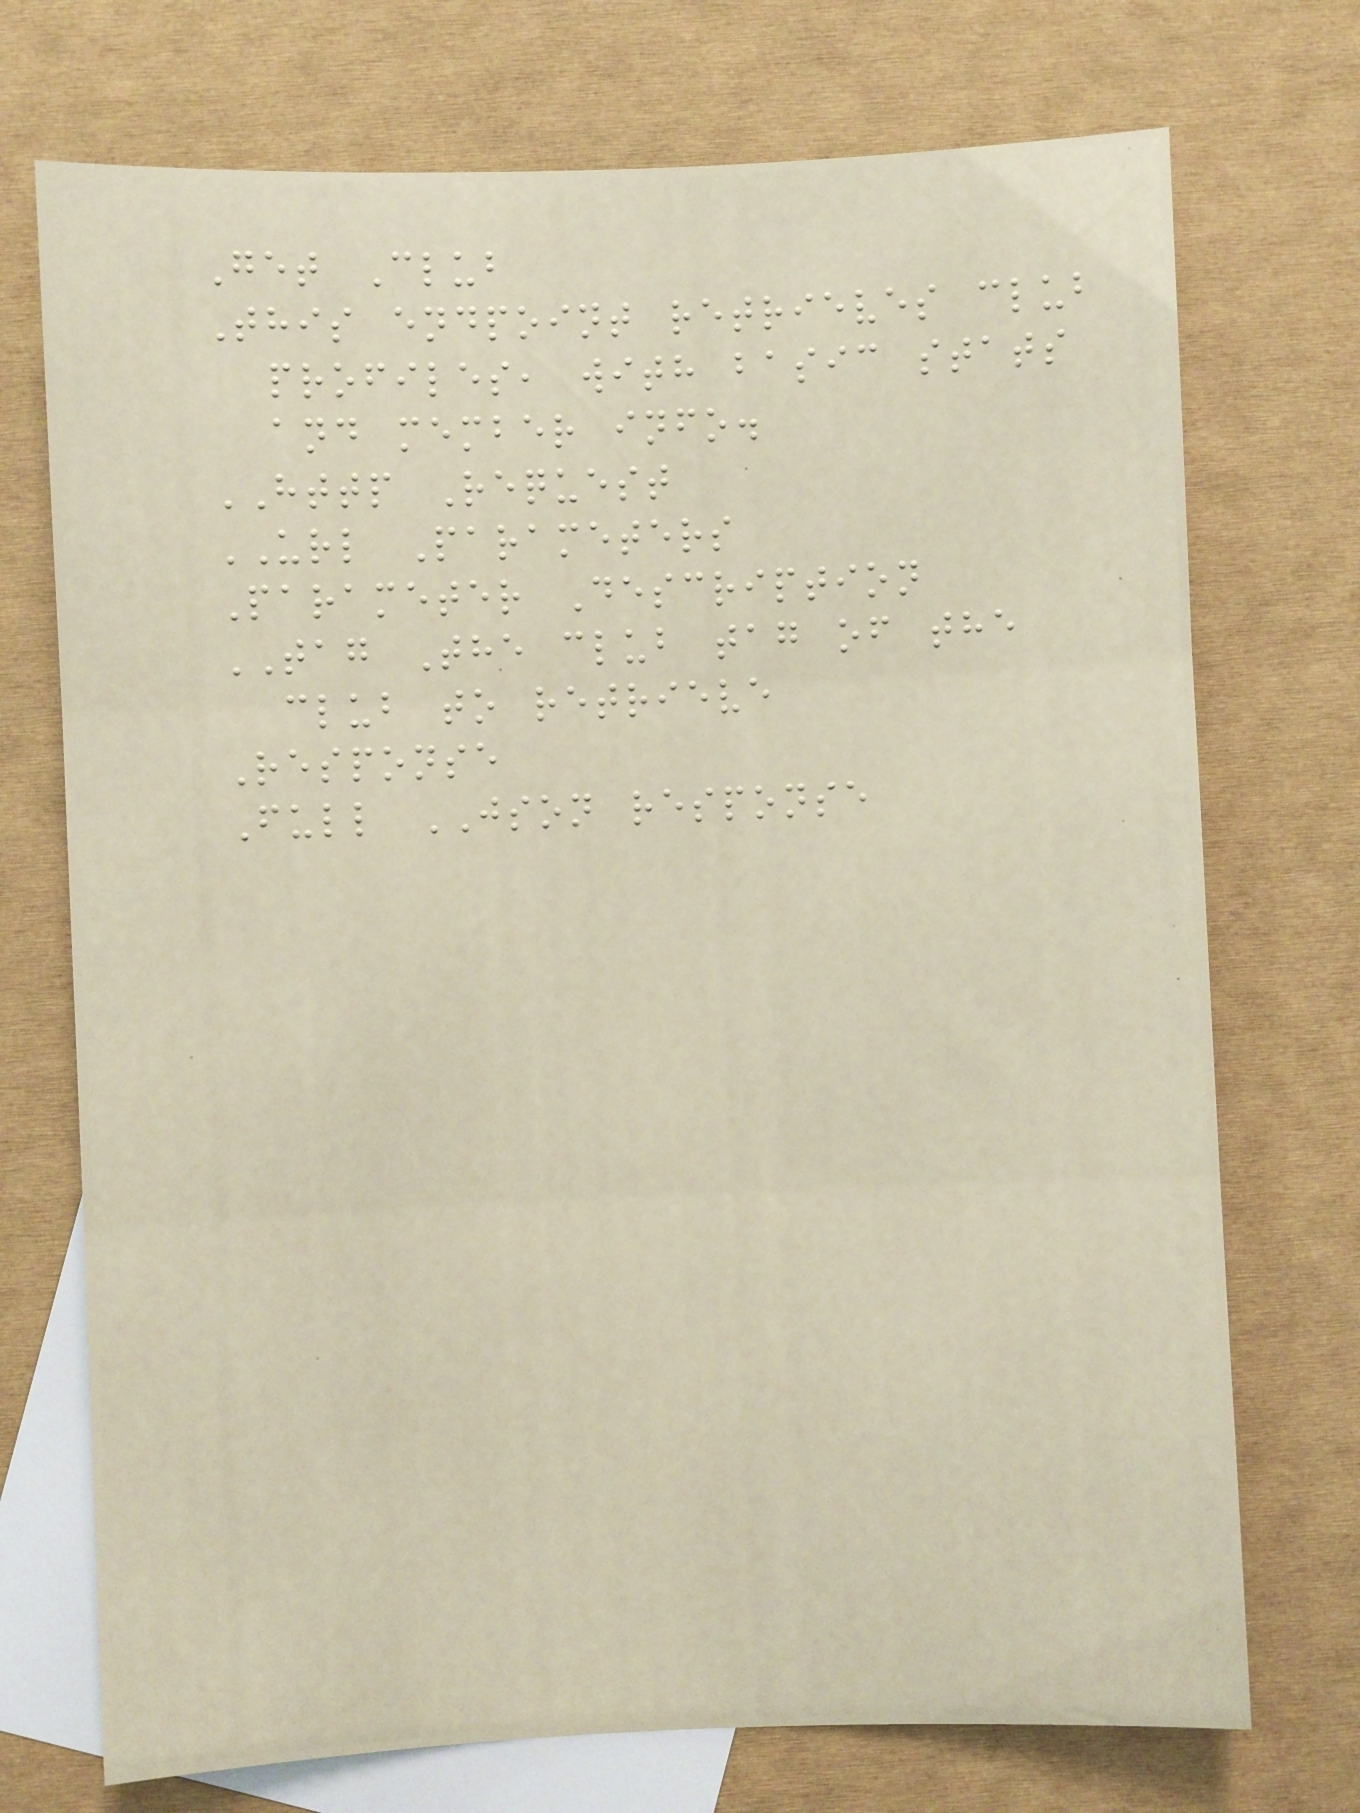Get Club
This endpoint retrieves club
profiles, with basic stats
and member info.
HTTP Request
URL Parameters
Parameter Description
TAG The club tag of the
club to retrieve
Response
Full JSON response
